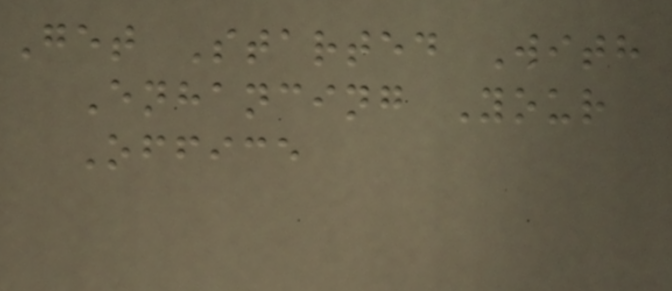Get Started With
Enhancing Your
Office
